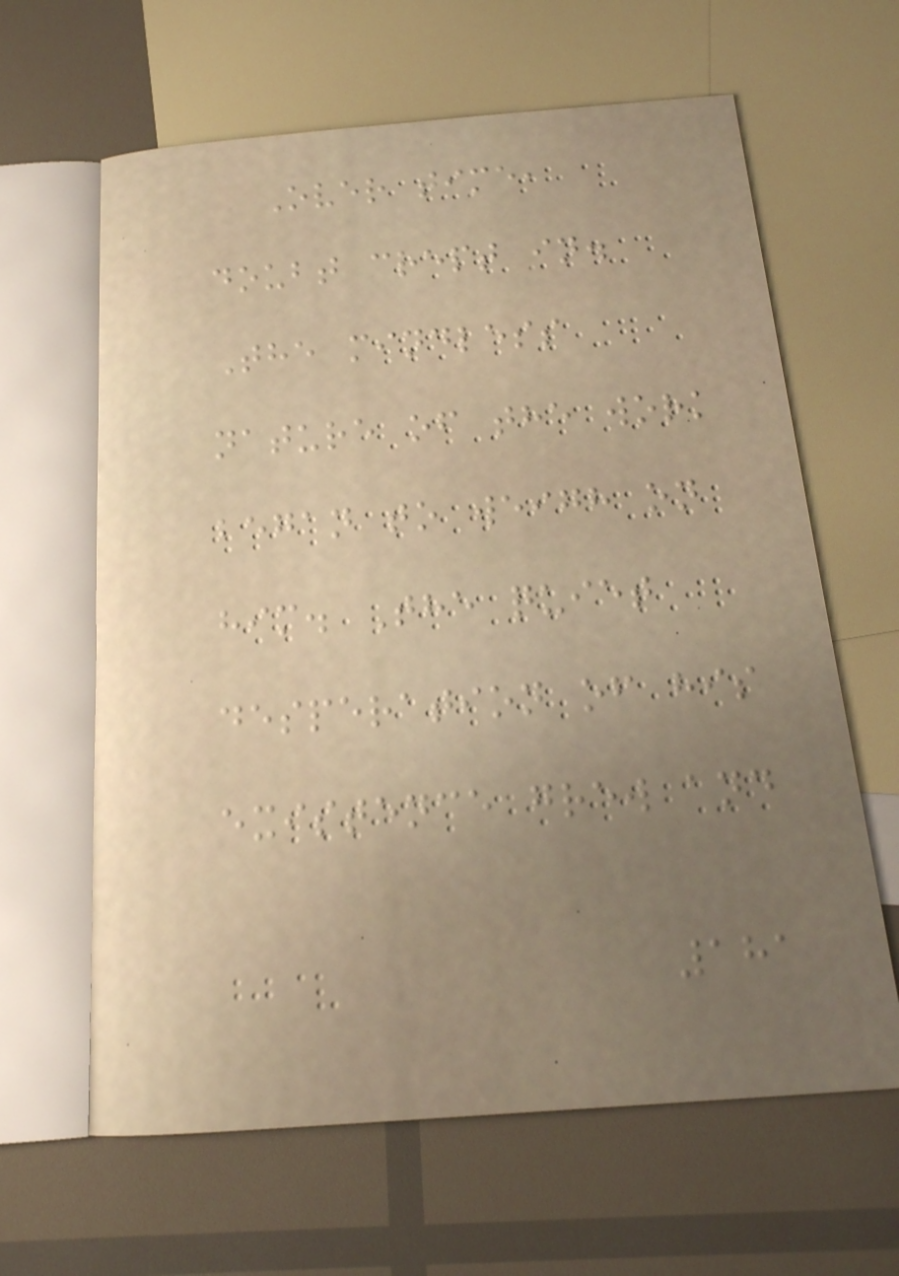Over time,
doubt crept in.
The mindless
nature of the work
began to weigh on
him. The quiet
desperation of his
existence grew and
181
